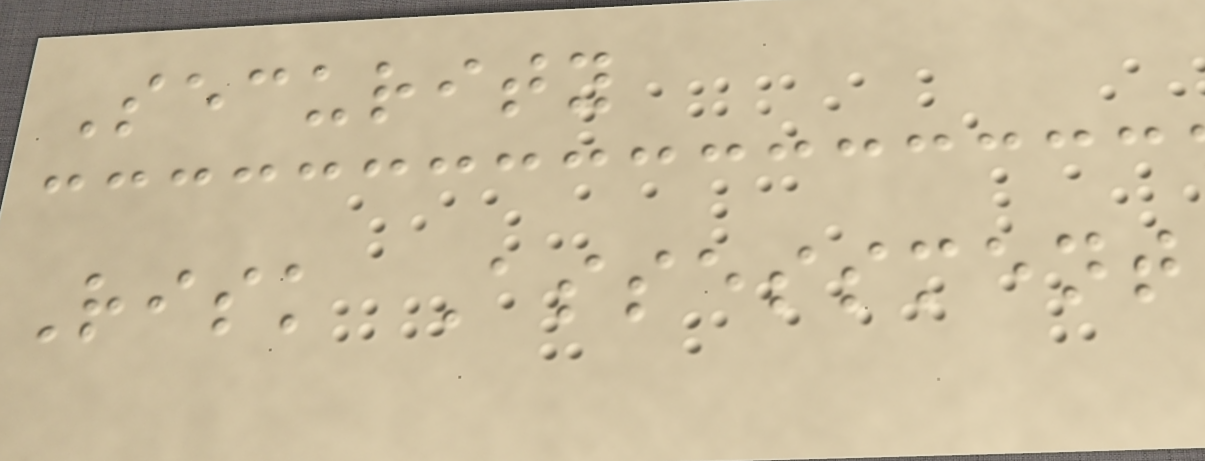Security
Risk Assessment
